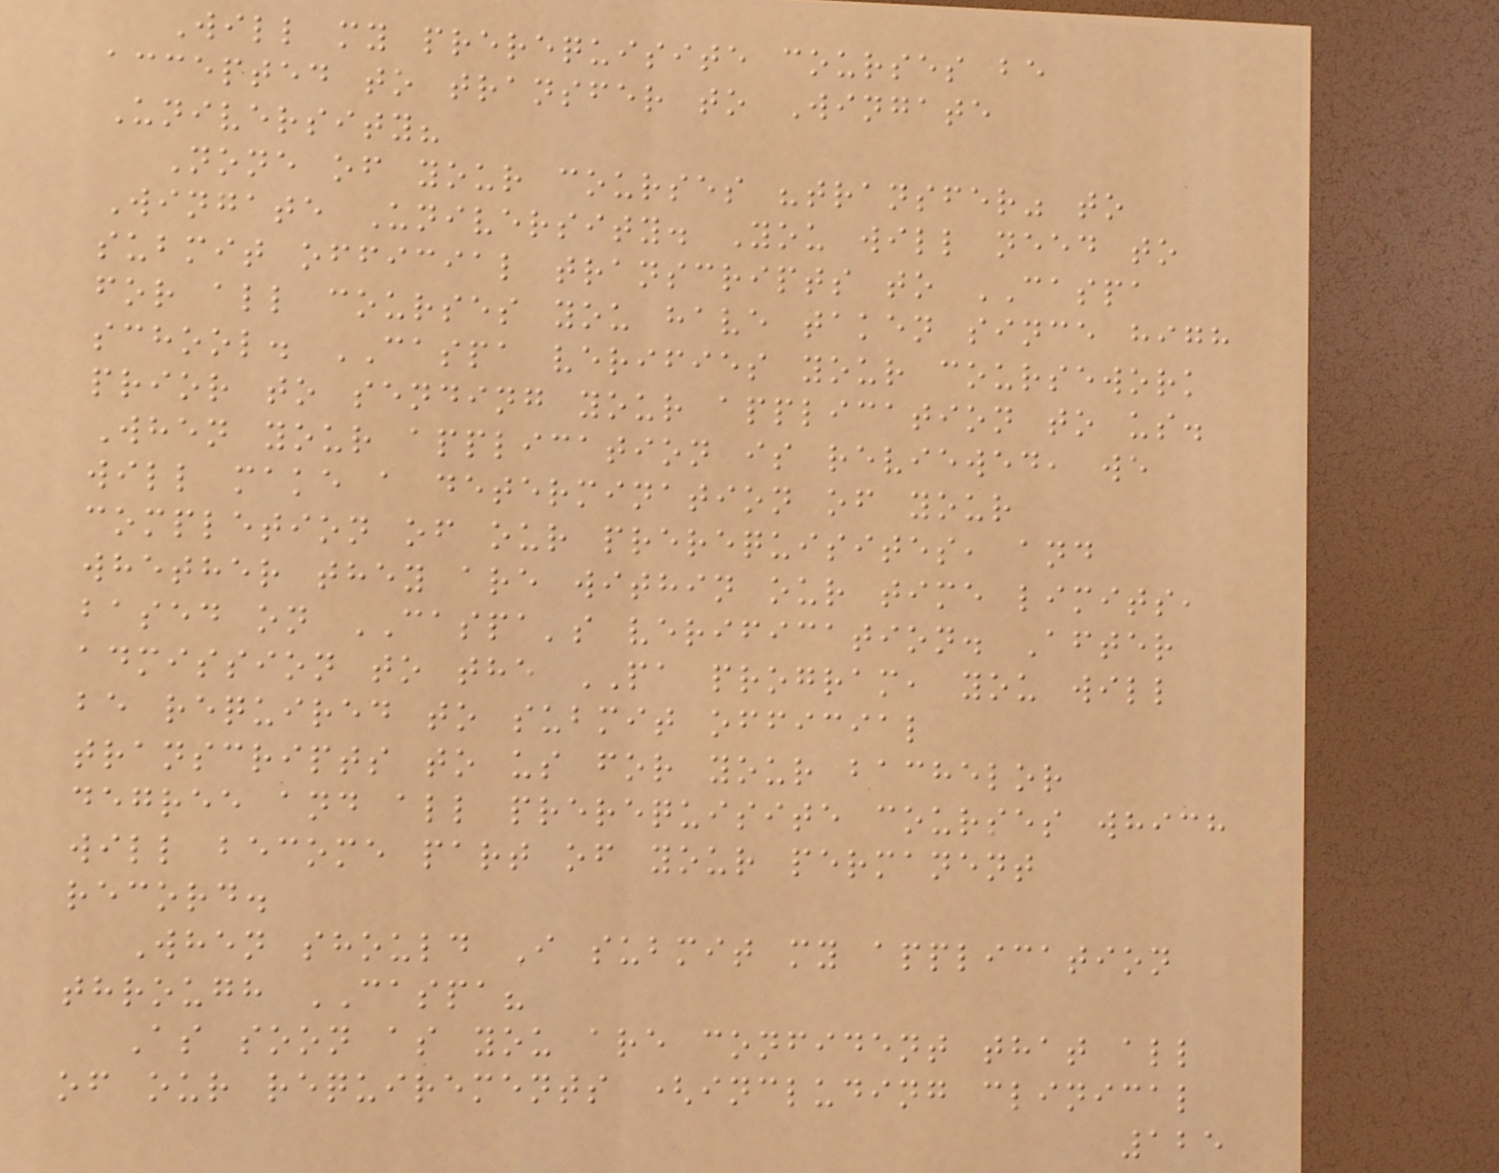Will my prerequisite courses be
accepted to transfer to Wingate
University?
None of your courses "transfer" to
Wingate University. You will need to
submit official transcripts to CASPA
for all courses you have taken since high
school. CASPA verifies your coursework
prior to sending your application to us.
When your application is reviewed, we
will make a determination of your
completion of our prerequisites, and
whether they are within our time limits,
based on CASPA's verification. After
admission to the PA program, you will
be required to submit official
transcripts to us for your bachelor
degree and all prerequisite courses which
will become part of your permanent
record.
When should I submit my application
through CASPA?
As soon as you are confident that all
of our requirements (including clinical
125
